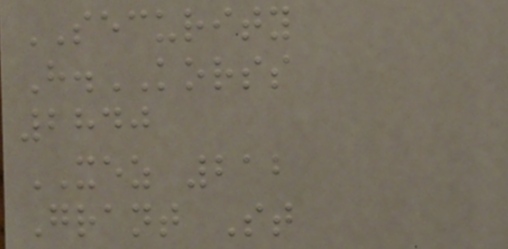SECURITY
H.KORSS
2840
XEZ 212
Grant St
